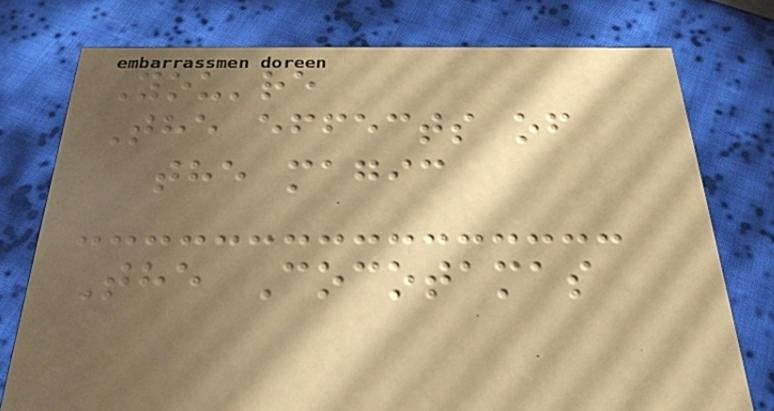You're
The effects of
the magic
The Cocotamas
